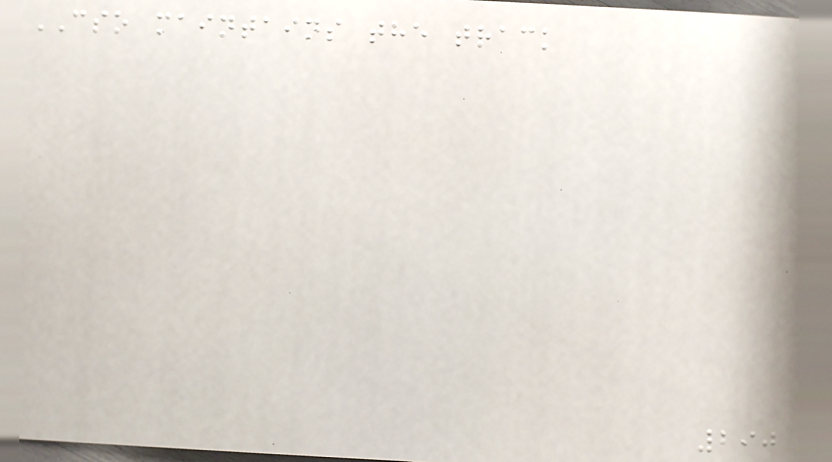CSO maintains the track
290
